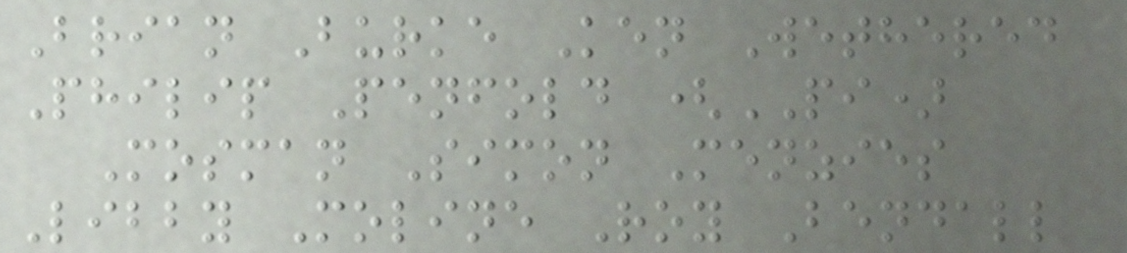Brian Burke Ken Wethered
Philip Penfold (PI)
Mosman Simon Menzies
Libby Moline Roy Bendall
